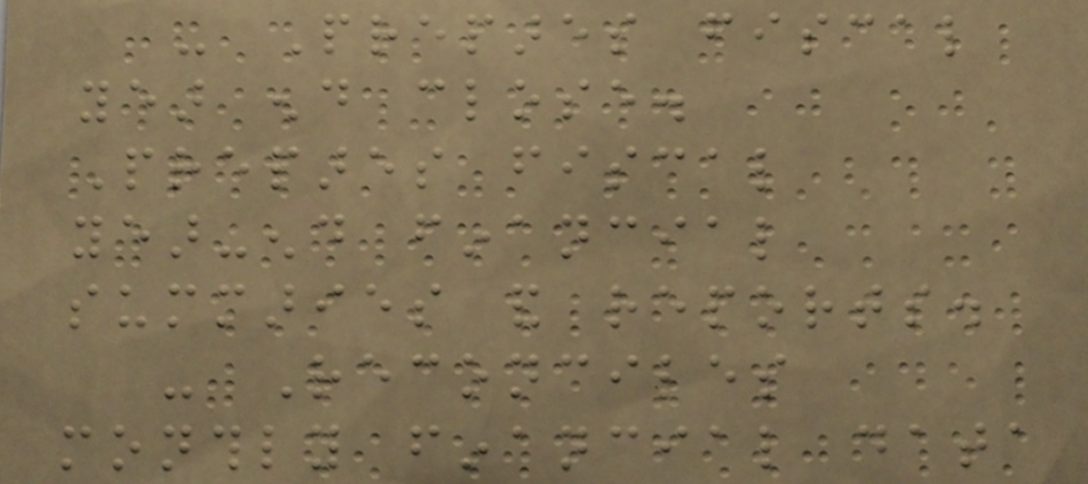- Prepares fiscal
year end close.
Prepares fiscal
year-end financial
summaries and reports.
- Reconciles
monthly financial data
